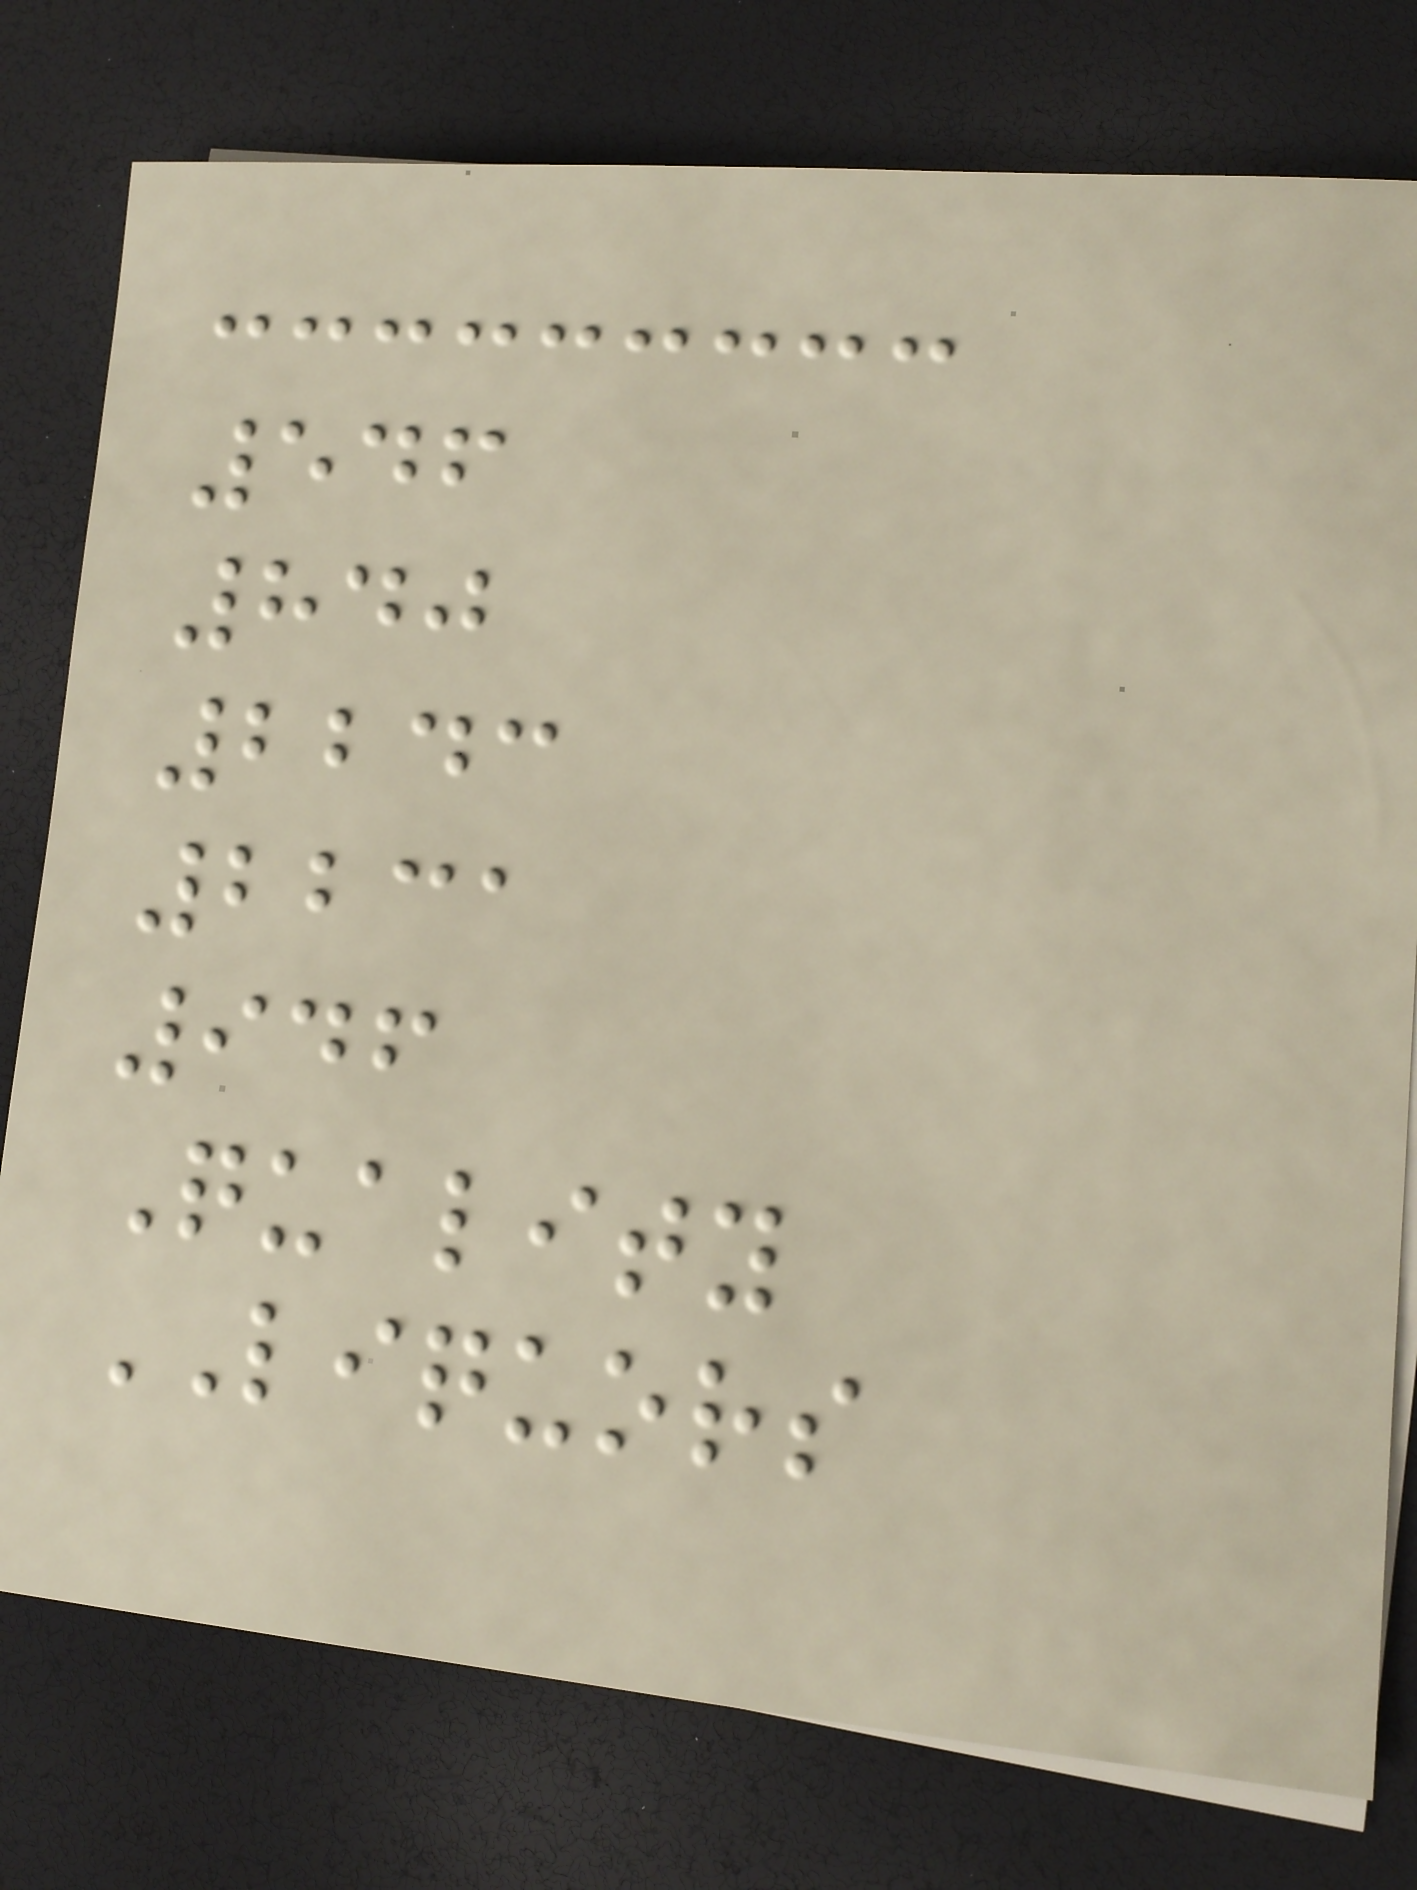546
840
2243
2231
946
Quality
LIQUORS
